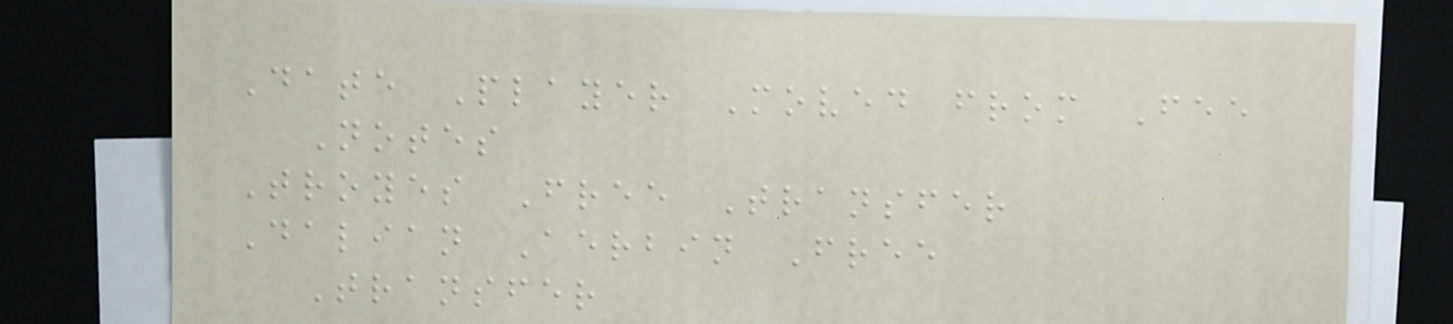Date Player Moved from Fee
Notes
Troyes Free Transfer
Dalian Aerbin Free
Transfer
